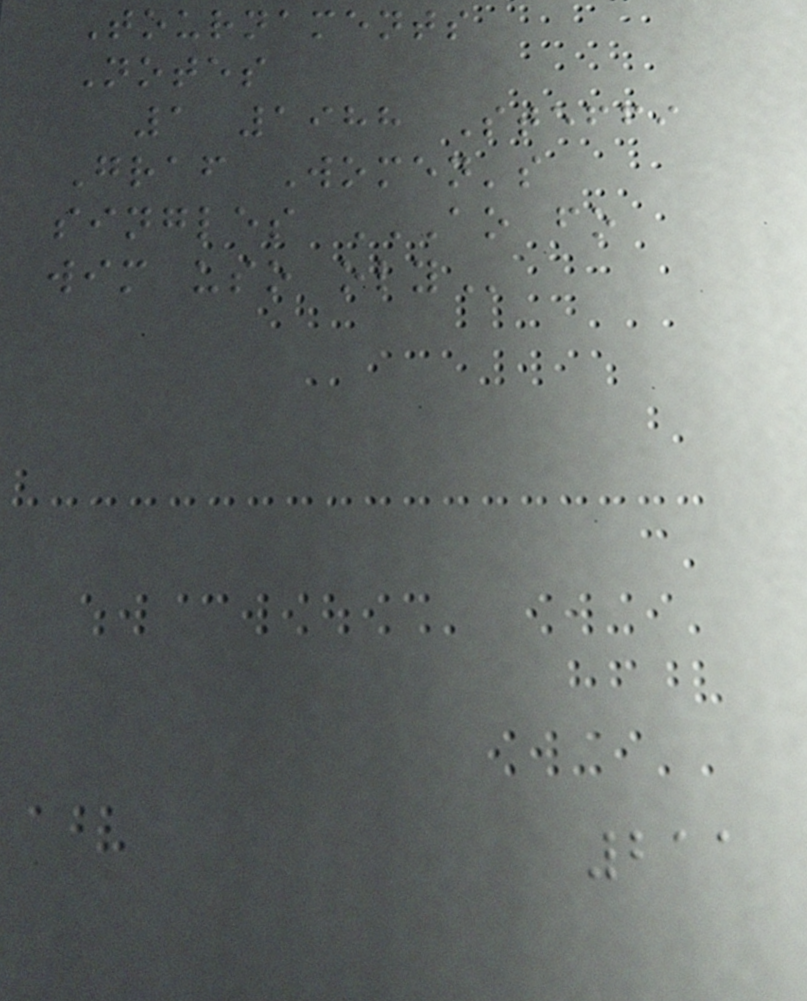Tournaments
Notes
1 1988 Steffi
Graf Women's
singles AO FO
WIM USO OLY
211
